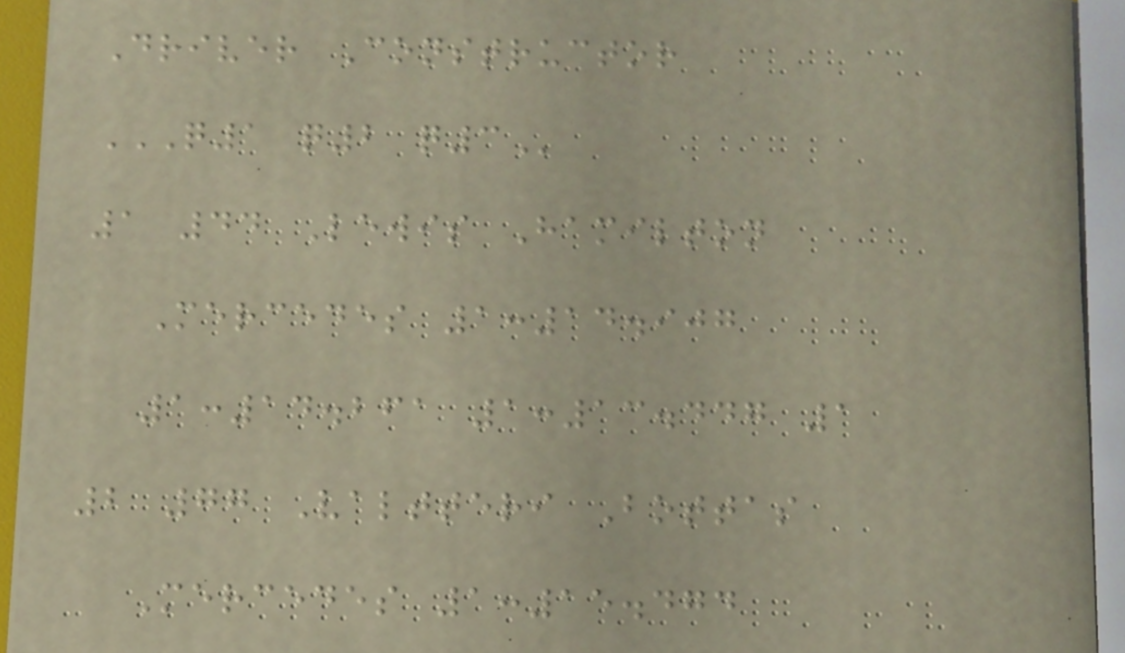Driver Constructor
Q1 Q2 Q3
1 44 Lewis Hamilton
Mercedes 1:14.907
1:14.261 1:13.447 1
2 77 Valtteri Bottas
Mercedes 1:15.474
